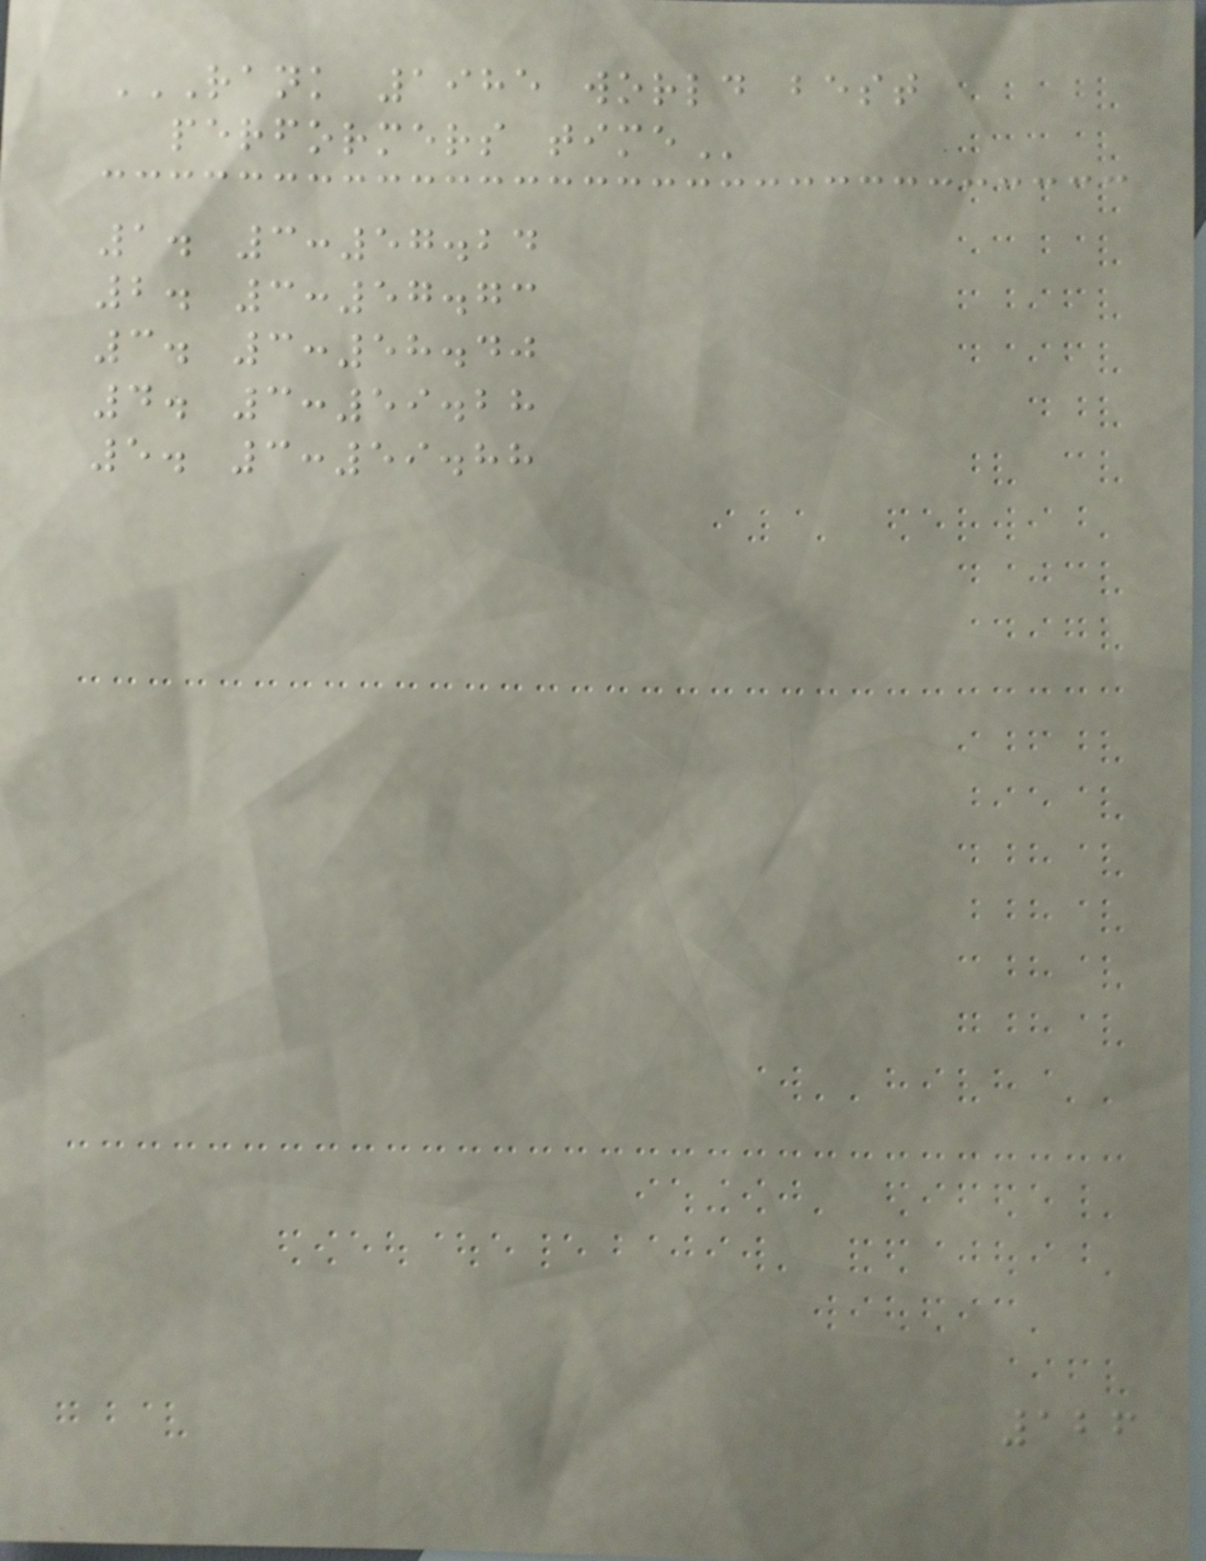RANK 1985 WORLD BEST
PERFORMERS TIME
1. 3:57.24
2. 3:57.73
3. 3:58.40
4. 3:59.28
5. 3:59.88
126
